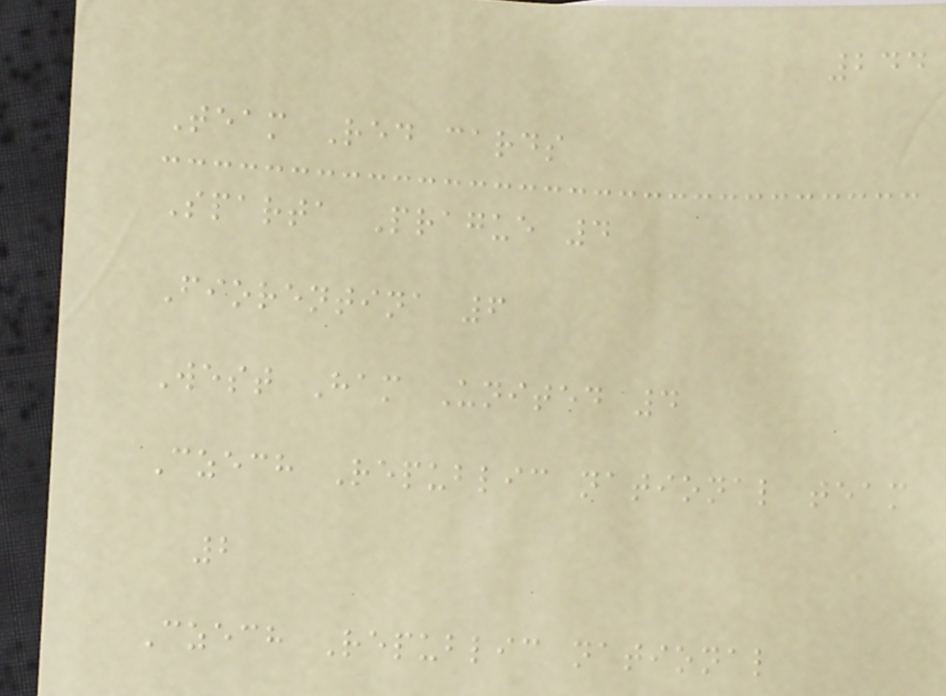244
Team Red cards
Sparta Prague 4
Fiorentina 6
West Ham United 4
Czech Republic national team
2
Czech Republic national
